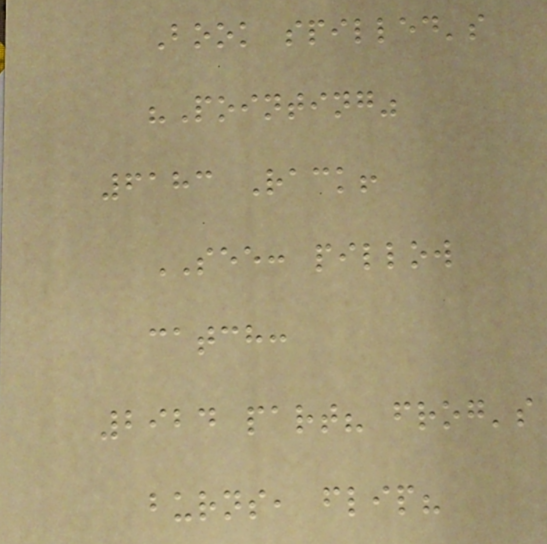Book spilled's
"Pointing"
6183 Rack!
SEE: pillow
catch:
2924 part? frog's
burns, flip?
